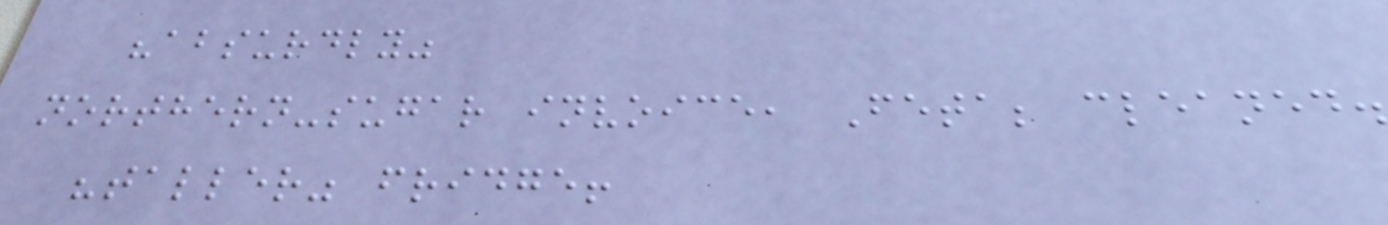"absurdly"
northern-sugar invoice, Feta; cleaned.
"taller" fridge!
